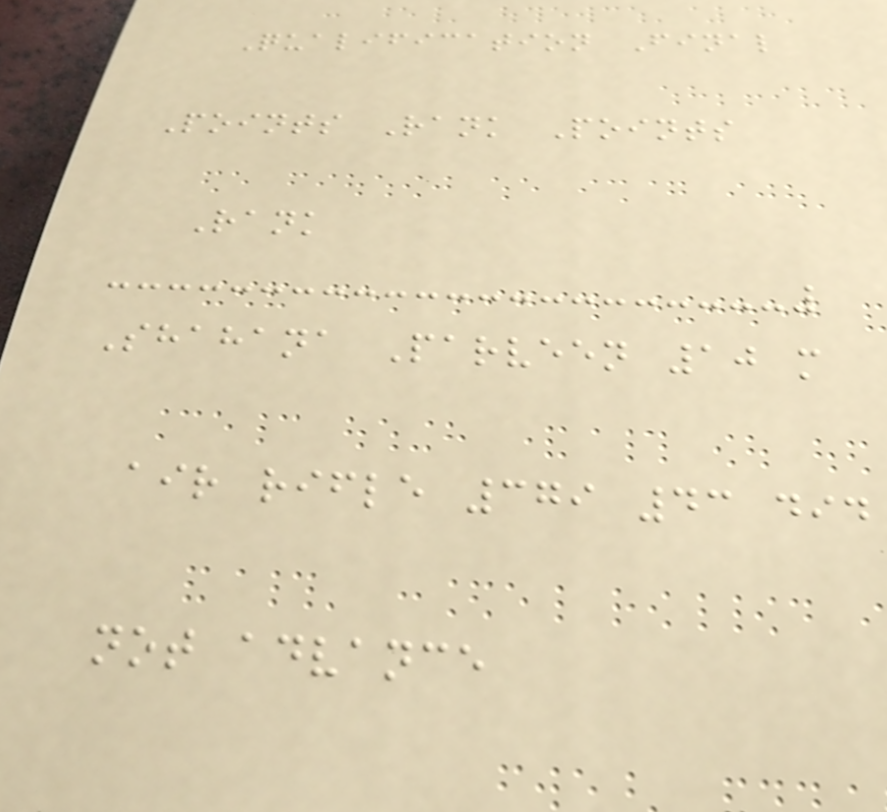Qualification Final
Points Rank Points
Rank
Shahana Parveen 10 m
air rifle 379 43 did
not advance
